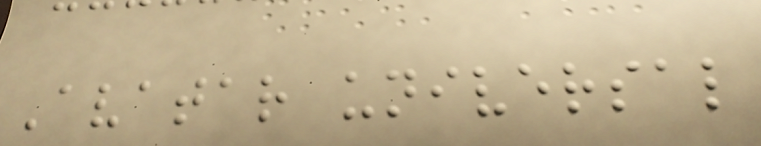Avatar universal
